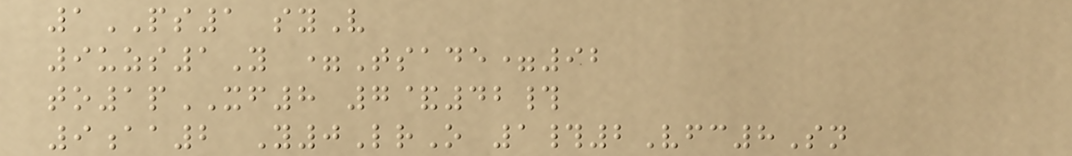1PS1 syV
9uzs1Y =Tsade=92
to1pXF8 7&42#
9aa2 Y0LrO 1#2Vfc8Sn
